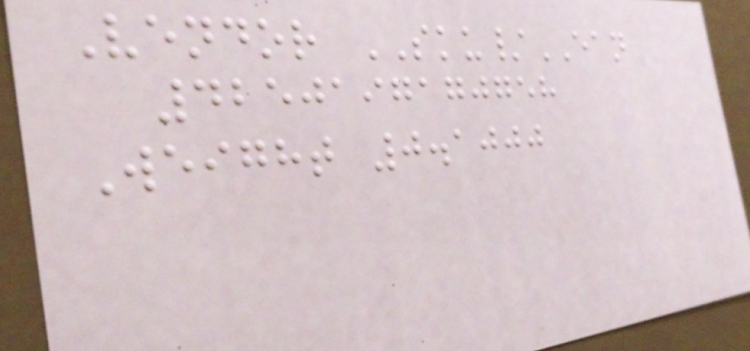Vendor SKU/EAN
4250197170758
Weight 0.1000
